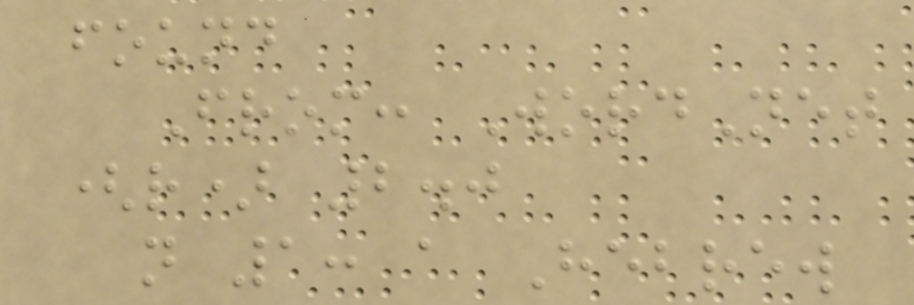found
From: WordNet
(r) 2.0
n 1: a Hebrew
